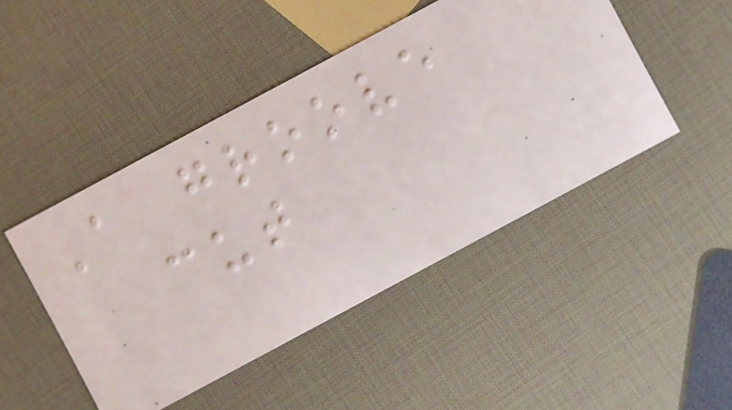A groove
cut
